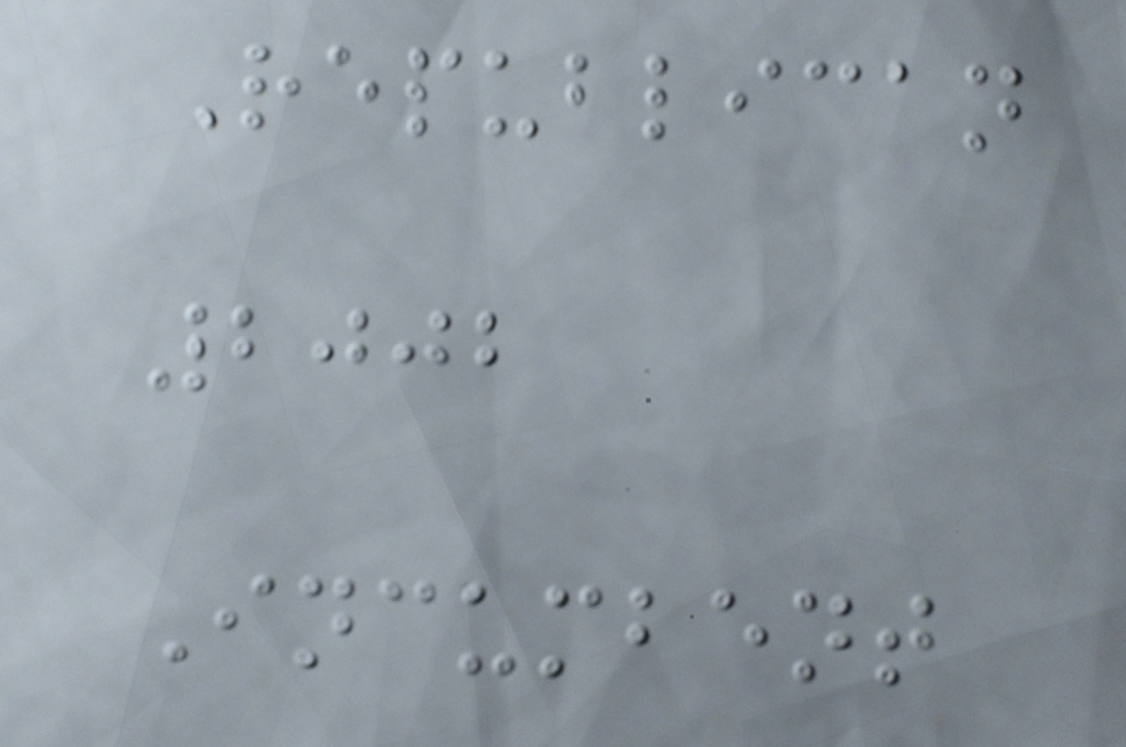Republican
2002
Incumbent
